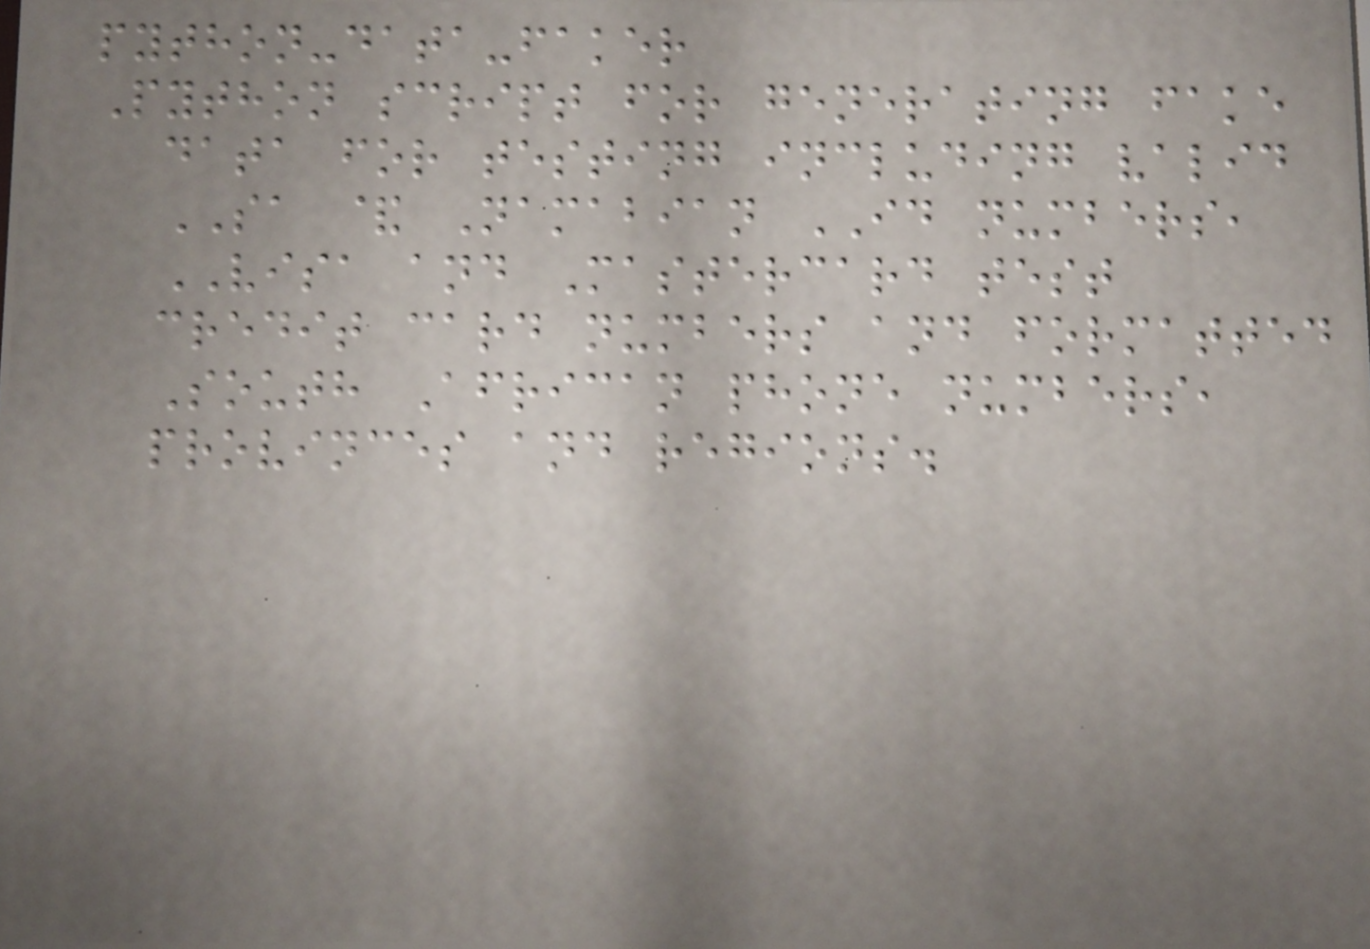python-data-faker
Python script for generating fake
data for testing including valid
SA & Namabian ID numbers,
VISA and Mastercard test
credit card numbers and formatted
South African phone numbers,
provinces and regions.
